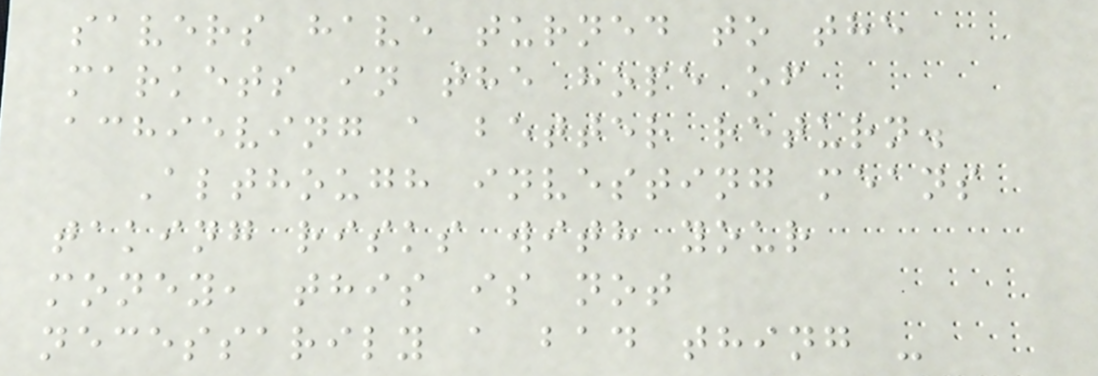savers have turned to the
markets in the hope of
achieving a better return.
Although investing means
taking risks with your
money, this is not
necessarily a bad thing -
